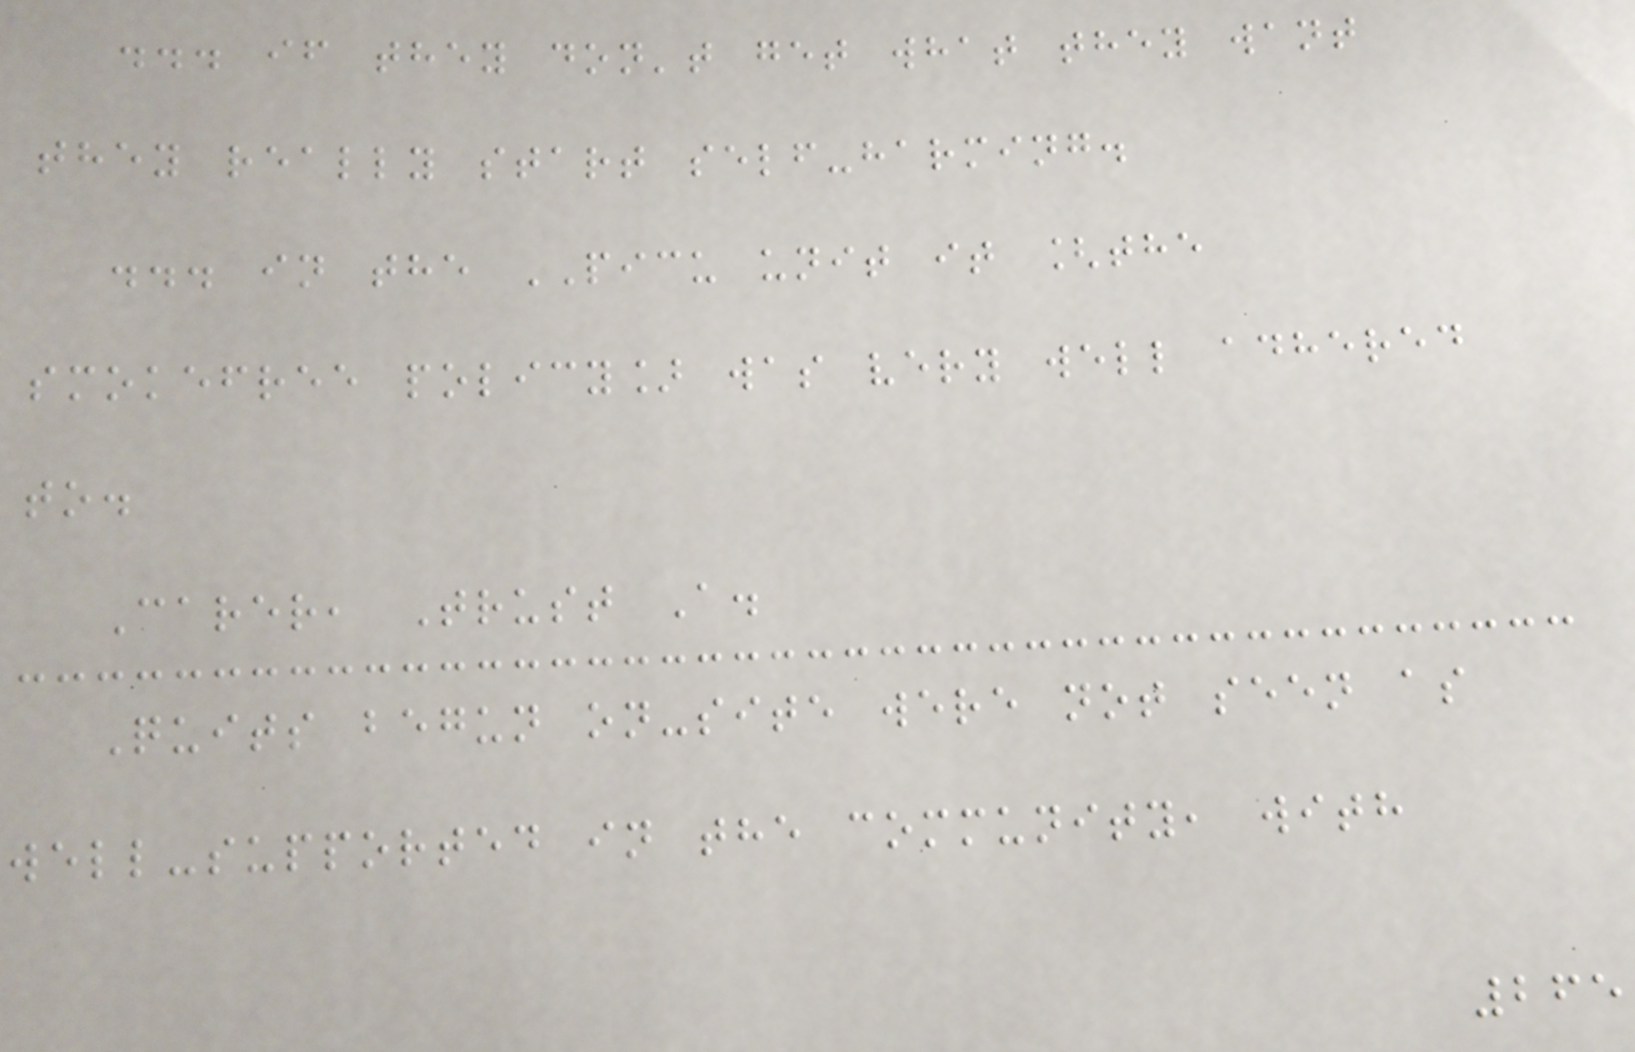... if they don't get what they want
they really start self-harming.
... in the PICU unit it [the
smokefree policy] was very well adhered
to.
Carer, Trust A.
Quits begun on-site were not seen as
well-supported in the community, with
265
